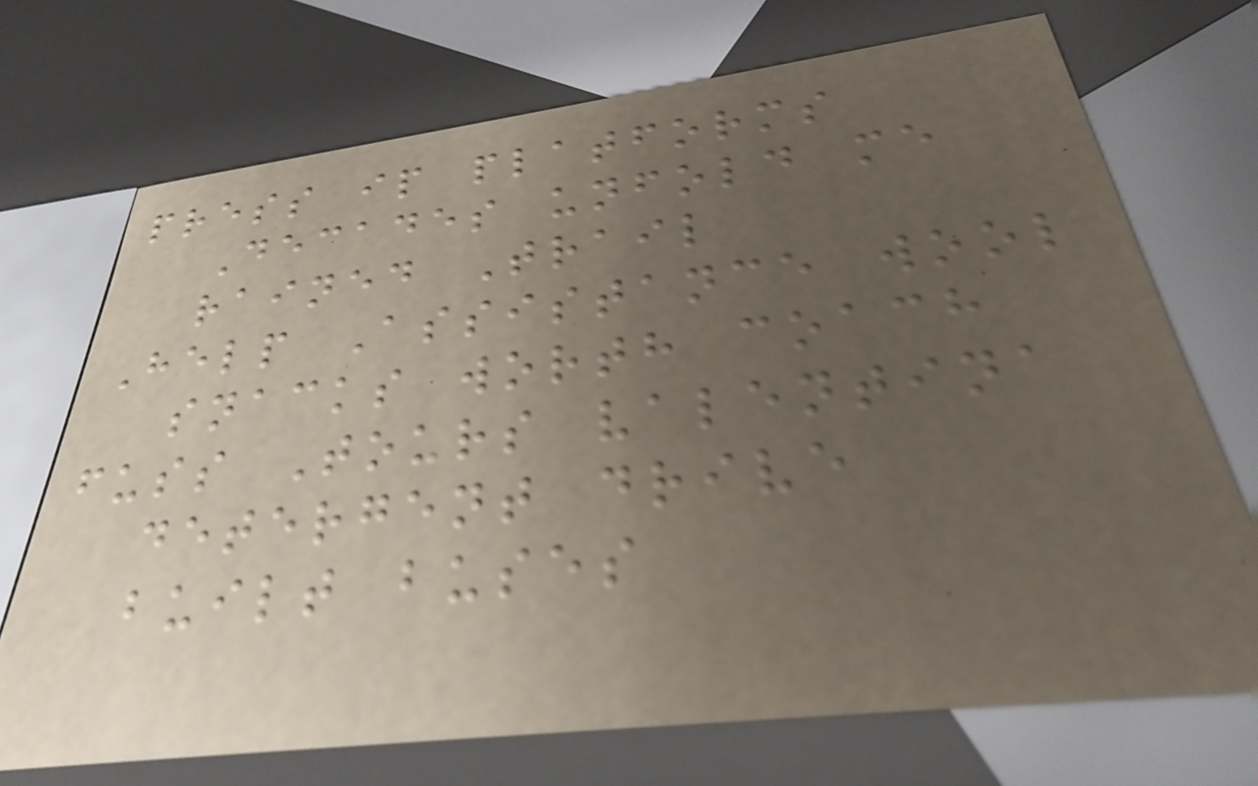press ip platforms
Decades unfold me
rained Trail
Help Assistance wool
snacks worth coach
fuss Tours valentina
detergent drive
built buses
